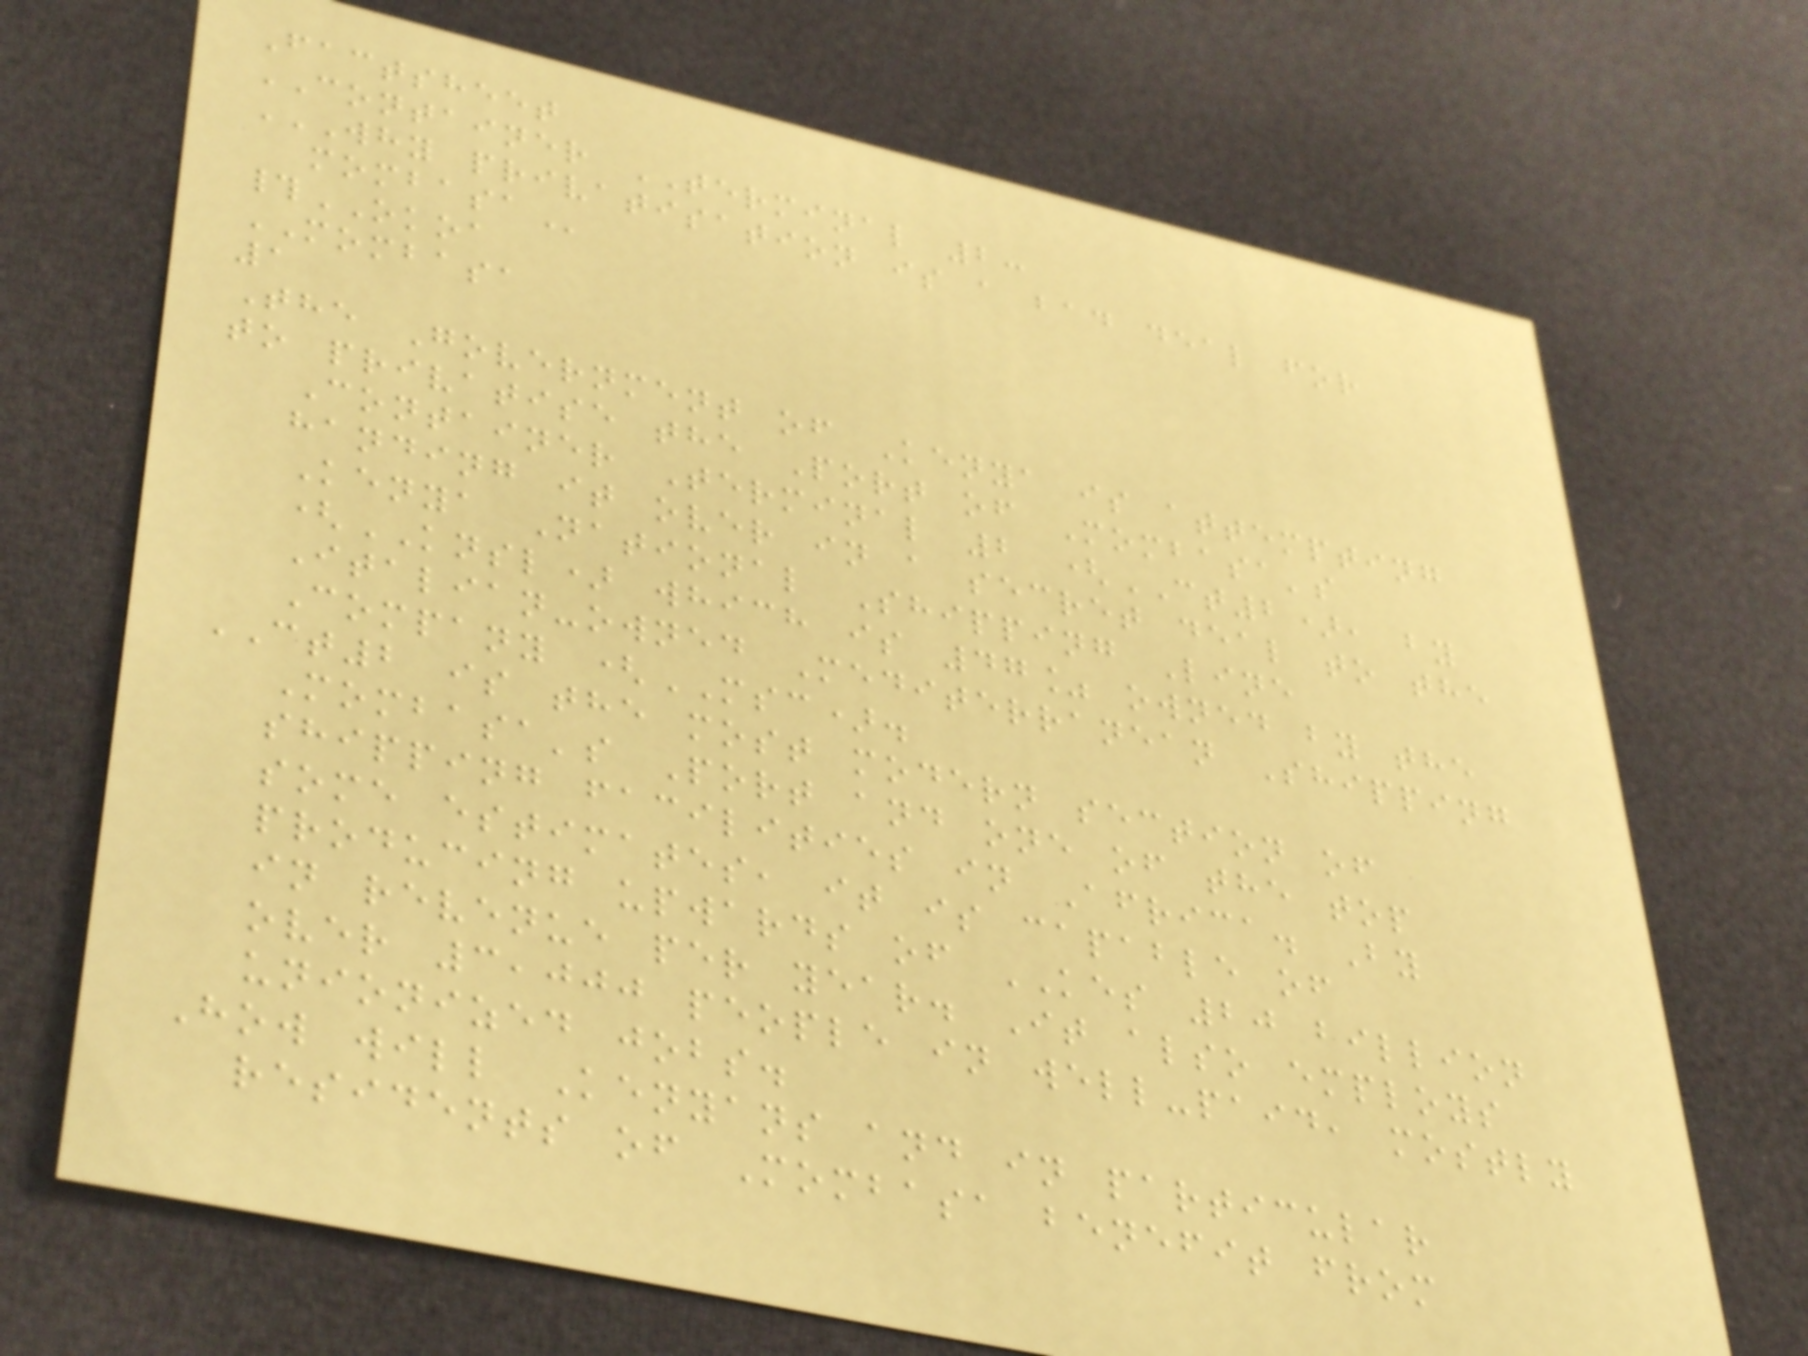Factsheet
CONTAINER TERMINAL 2:
WHY PRIVATISATION IS A BAD DEAL FOR
MOMBASA
#OKOA
MOMBASA
1
The Government of Kenya is attempting
to privatise the Port of Mombasa's
Container Terminal 2 (CT2), by
handing it over in a secret deal to the
Kenya National Shipping Line
(KNSL) which is 47% owned by the
Italian-owned Mediterranean Shipping
Company (MSC).
CT2 is the most modern section of
Mombasa's Port and one of the top
shipping facilities in Africa. By
some estimates, it is capable of
producing upwards of KES 20 billion
in revenue per year. It also employs
over 3,000 people in well-paid, mostly
unionized jobs.
How will Kenyans and in particular
residents of Mombasa benefit from
